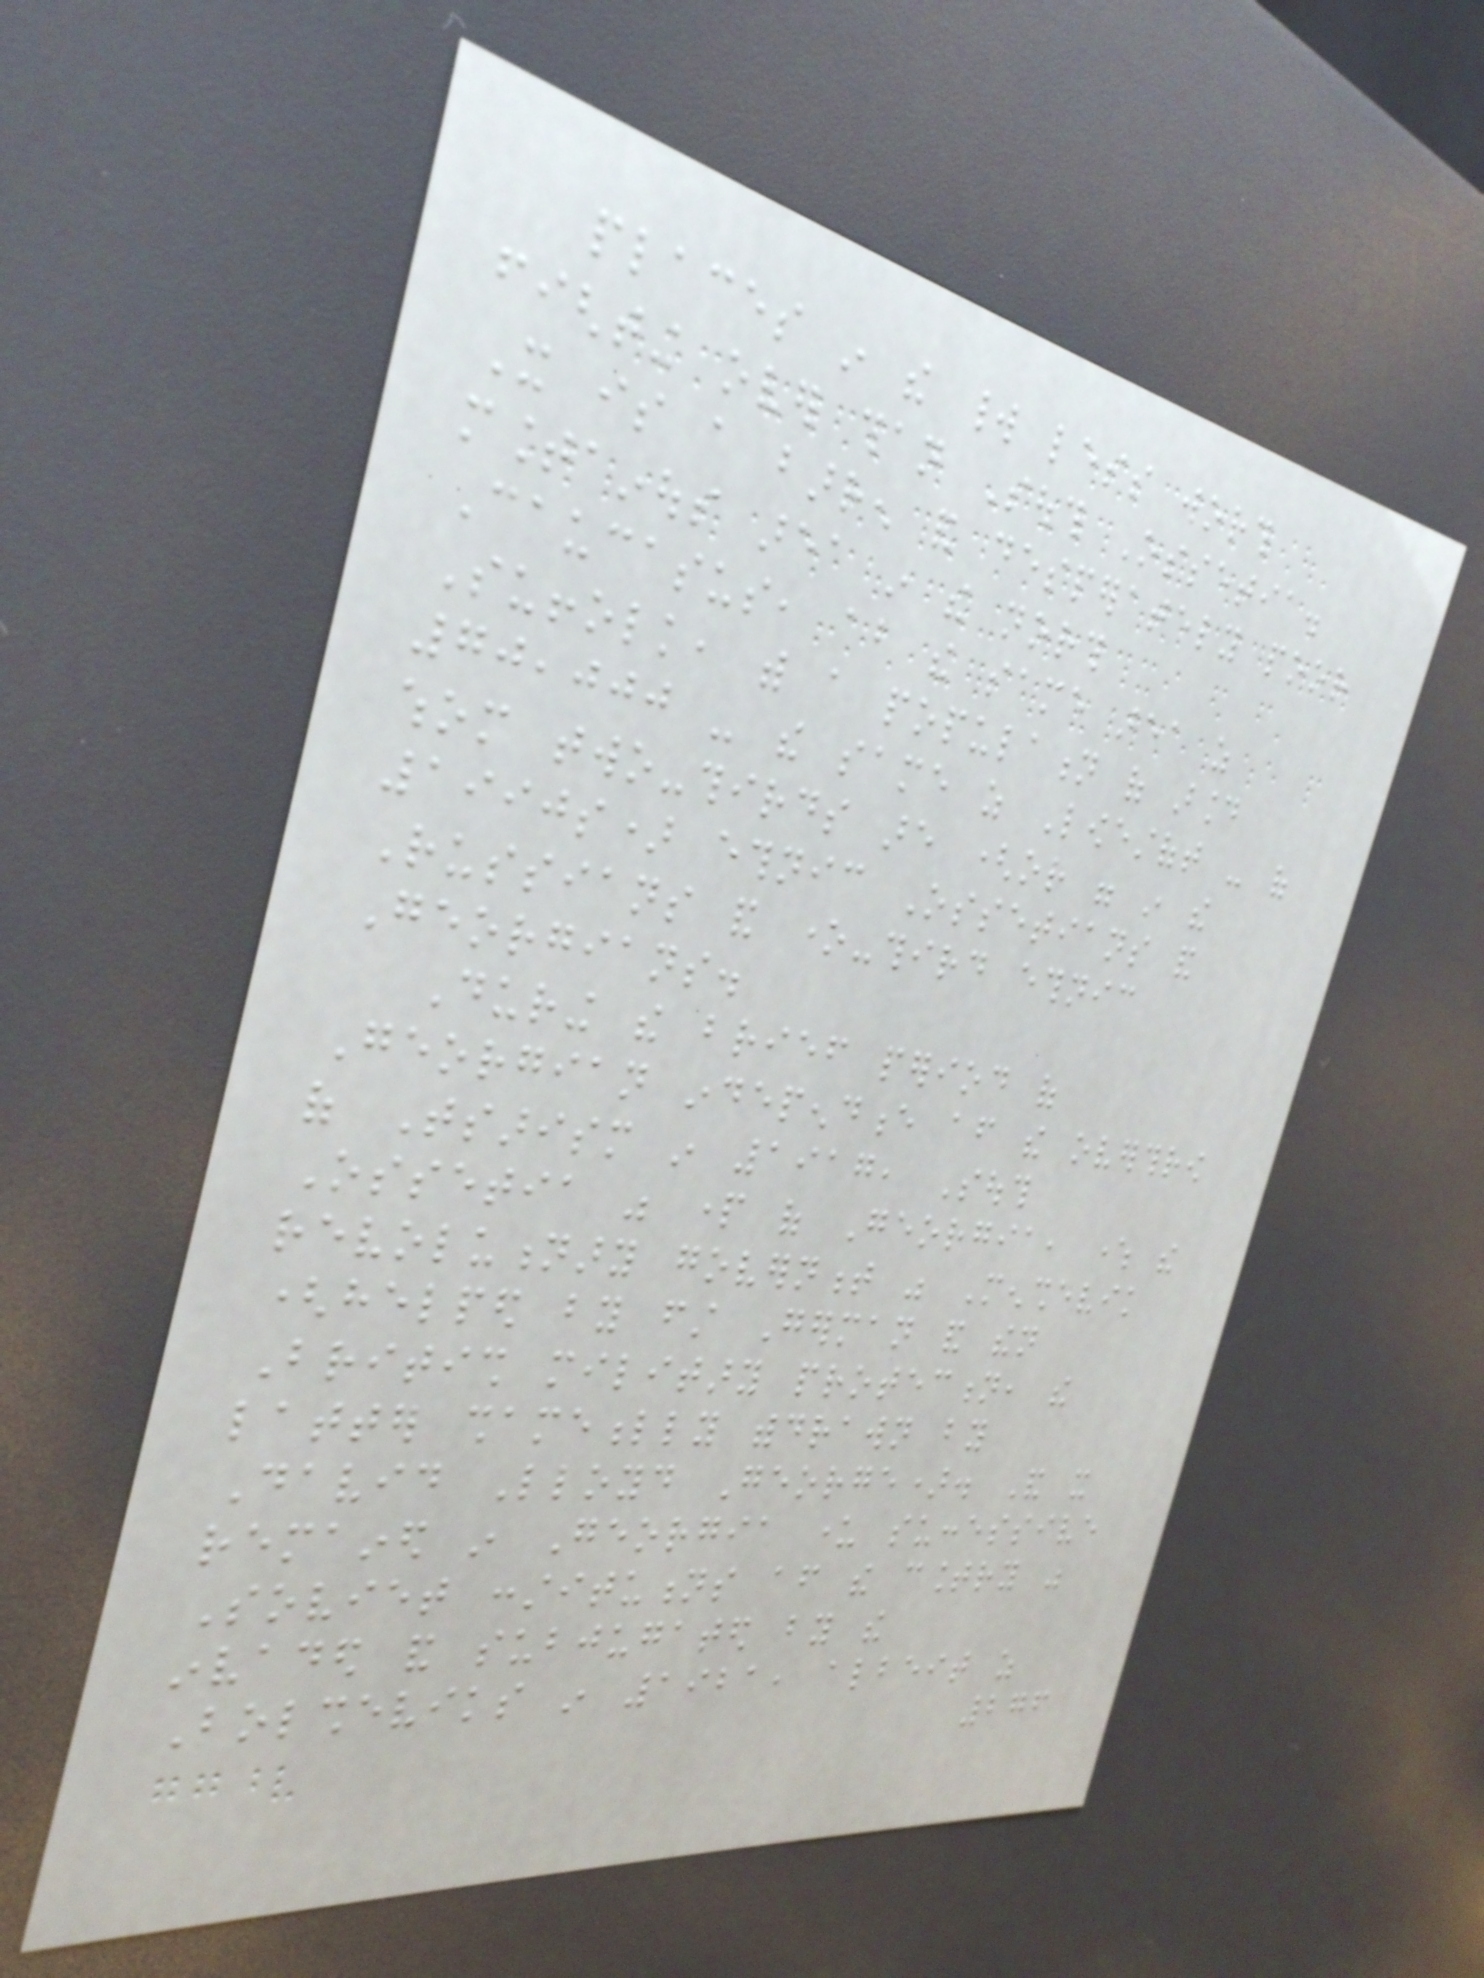places in the world less worth
fighting over than South Ossetia.
It is a barren and desperately poor
mountainous area in the north
Caucasus, about the same area as
Suffolk, with a population of around
70,000 - the same as Lowestoft - of
whom two-thirds are (or were in the
1990s) ethnic Ossetians and
Russians and one-third ethnic
Georgians.
During the brief period of
Georgian independence after the overthrow
of Tsarism in 1917, South
Ossetia was part of Georgia, where the
revolutionary government was Menshevik
(helped by first German and then
British military protection, the
latter shamefully withdrawn by
David Lloyd George). And it
remained in Georgia under successive
Soviet constitutions after the country was
invaded and subjugated by the
Bolsheviks in 1921, albeit as
276
